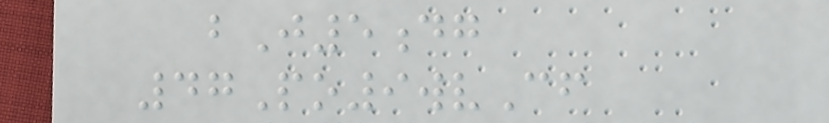bJ5dg
47Po9wvCf
